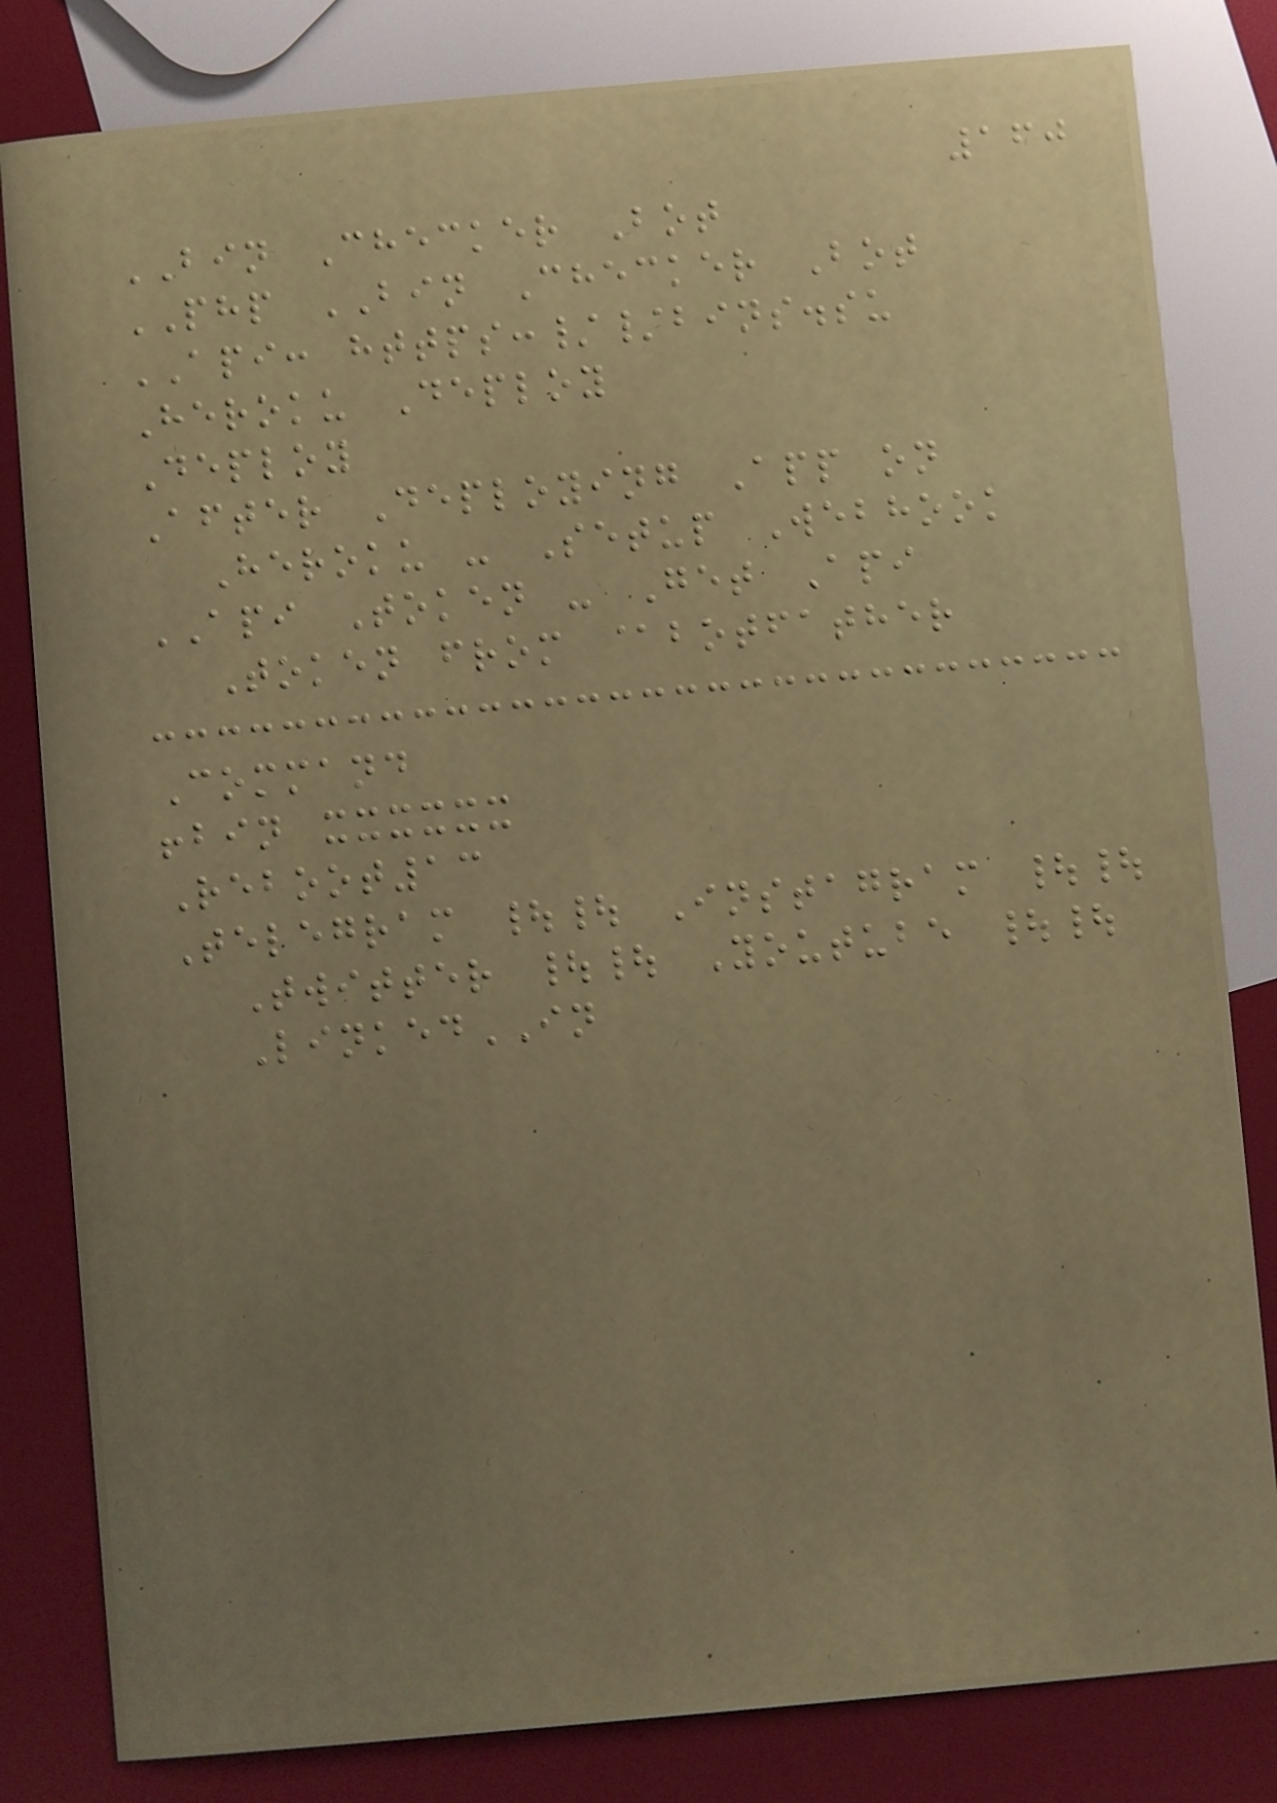160
BIN Checker Bot
PHP BIN Checker Bot
API: https://bins.su
Heroku Deploy
Deploy
After Deploying App on
Heroku - Setup Webhook
API Token - Get Api
Token from @botfather
Command
!bin xxxxxx
Reboot13
Telegram || Instagram ||
Twitter || Youtube ||
LinkedIN
